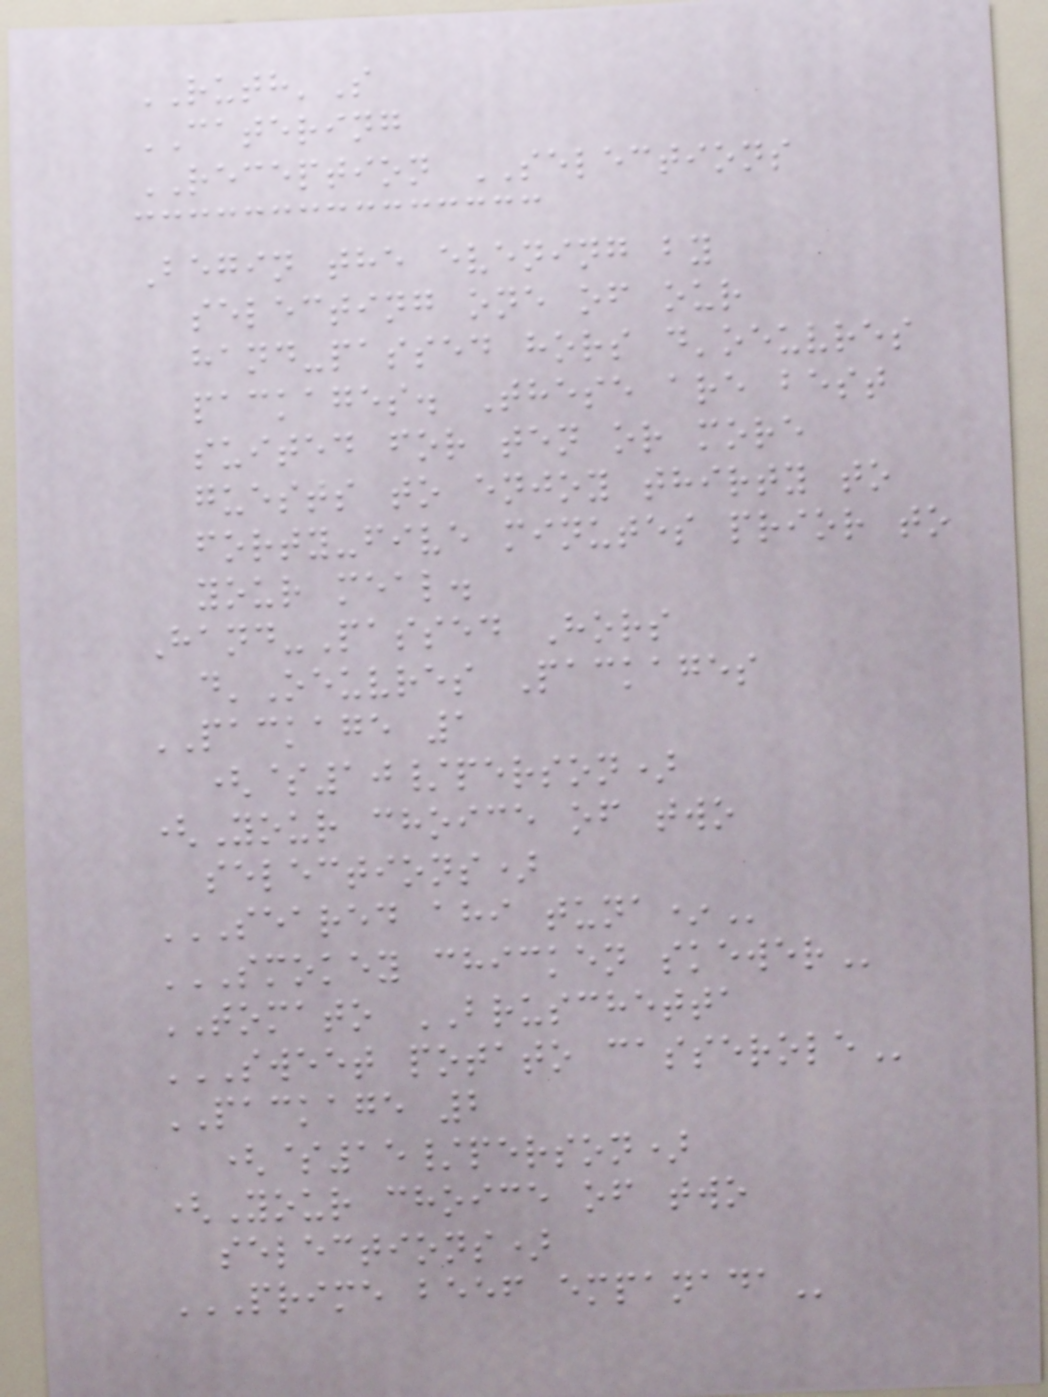RUTH'S
CATERING
RECEPTION SELECTIONS
Begin the evening by
selecting one of our
hand-passed hors d'oeuvres
packages. These are best
suited for ten or more
guests to enjoy thirty to
forty-five minutes prior to
your meal.
Hand-Passed Hors
d'Oeuvres Packages
PACKAGE 1
($10/person)
(Your choice of two
selections)
SEARED AHI TUNA*
SMOKEY CHICKEN SKEWER
TOMATO BRUSCHETTA
SWEET POTATO CASSEROLE
PACKAGE 2
($15/person)
(Your choice of two
selections)
PRIME BEEF EMPANADA
